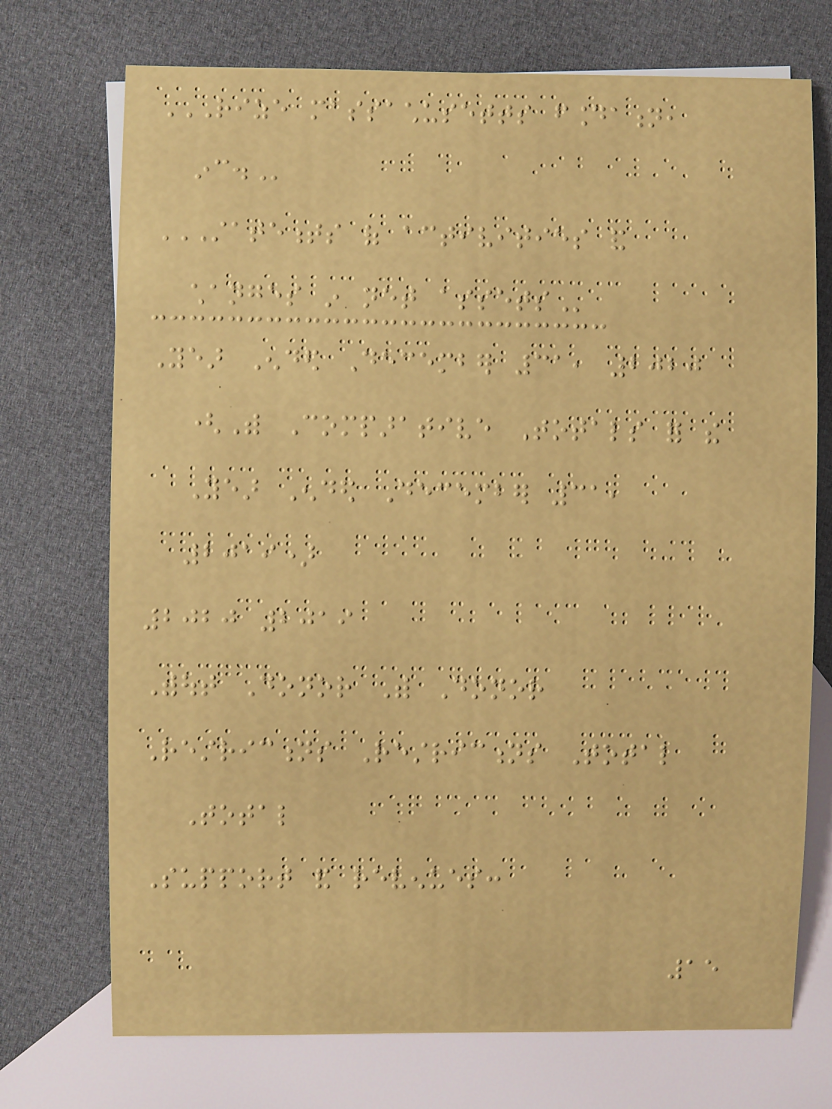RIZE MASSACHUSETTS FOUNDATION,
INC.
STATEMENTS OF ACTIVITIES AND
CHANGES IN NET ASSETS
Year Ended December 31, 2020
(With Comparative Totals for the
Year Ended December 31,
2019)
2020 2019
Without Donor With Donor
Restrictions Restrictions Total
Total
Support and revenues:
15
